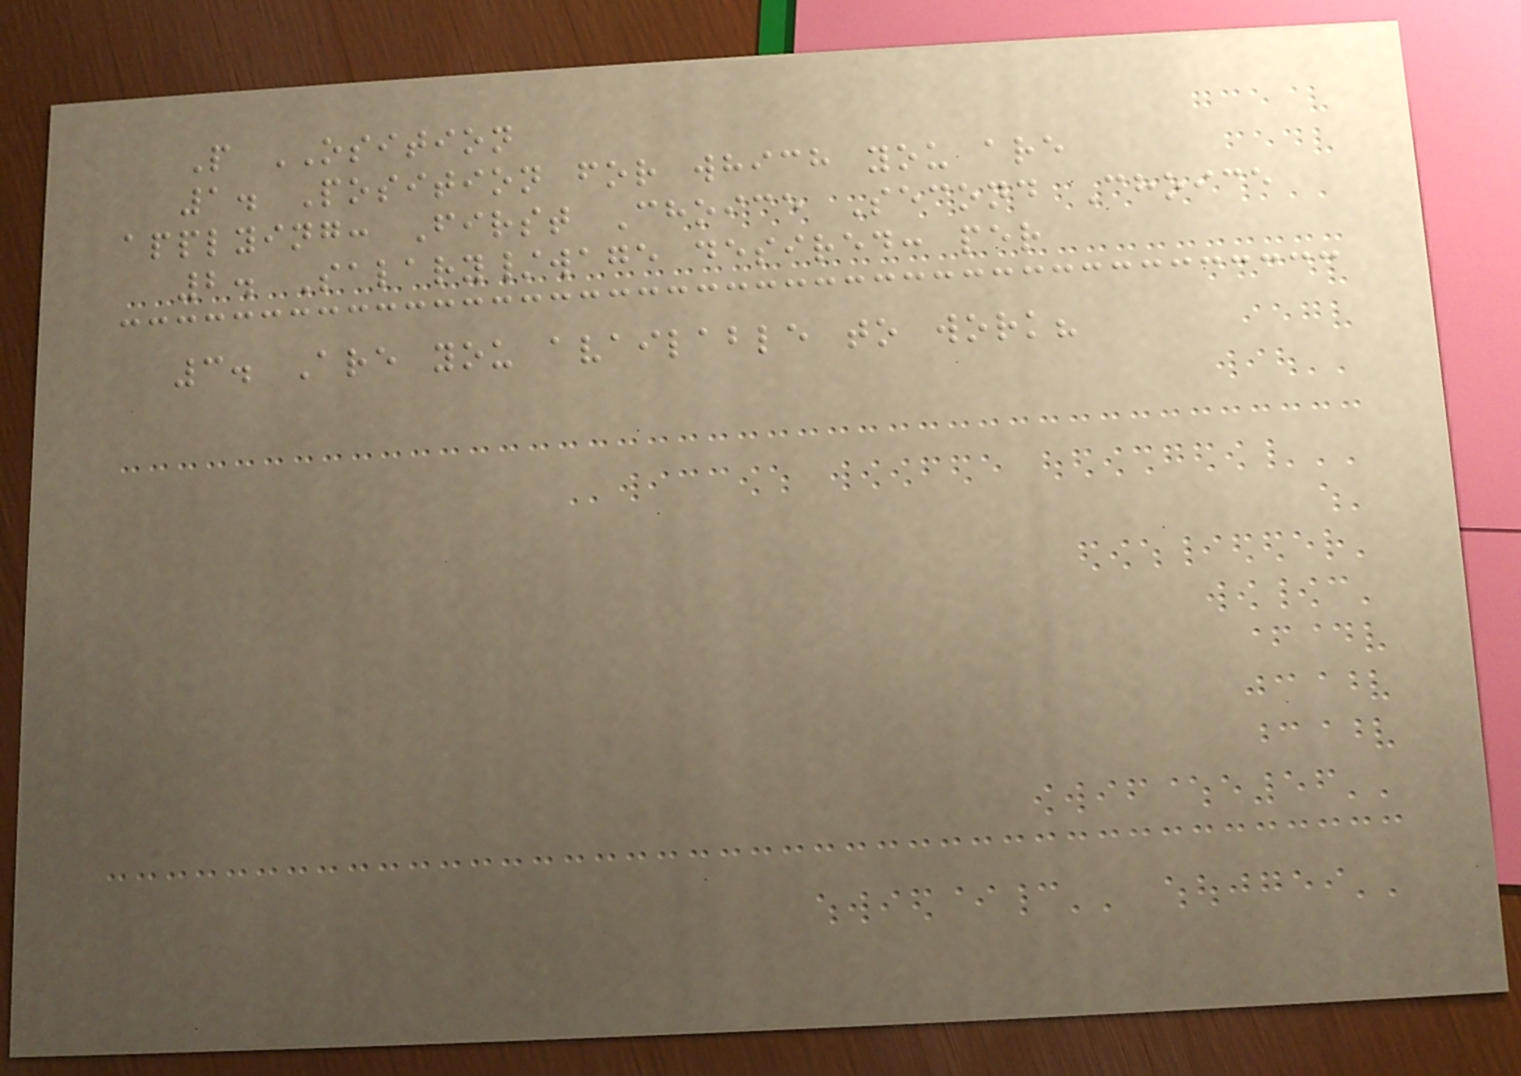P OSITION
1. Position for which you are
applying: First Choice Second Choice
2. Salary/wage desired: per
3. Are you available to work?
